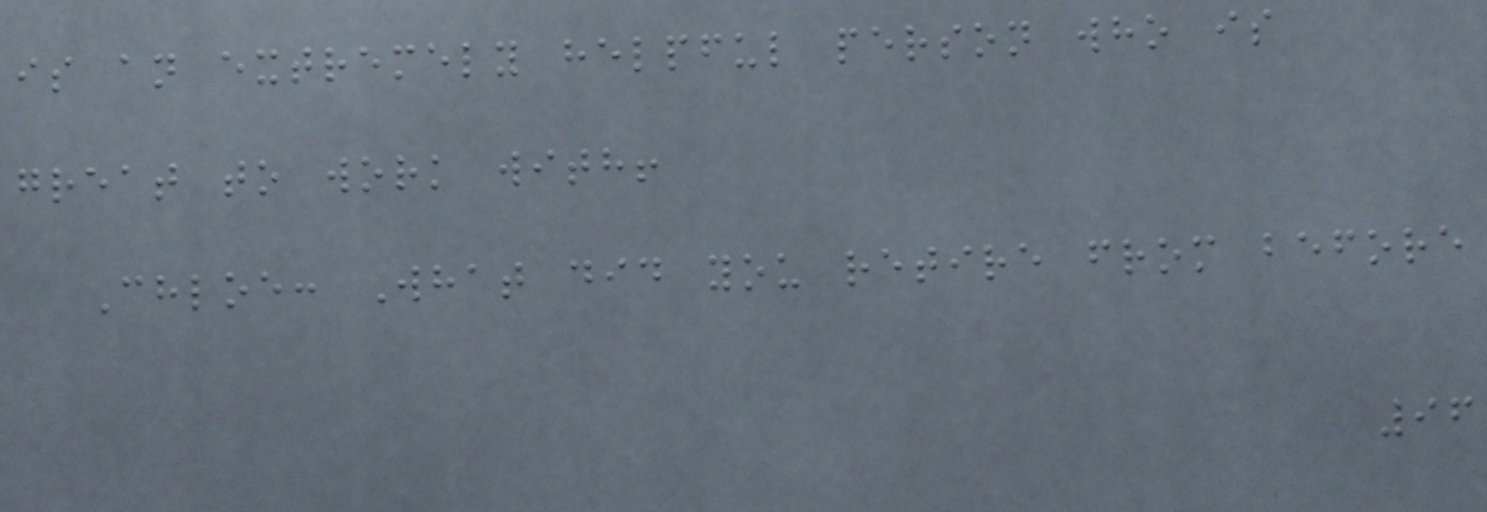is an extremely helpful person who is
great to work with!
Chloe: What did you retire from before
96
